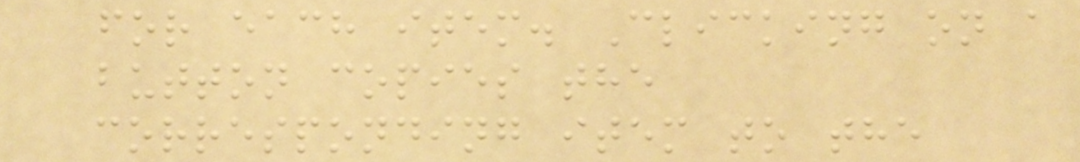for each item. Clicking on a
button copies the
corresponding item to the
